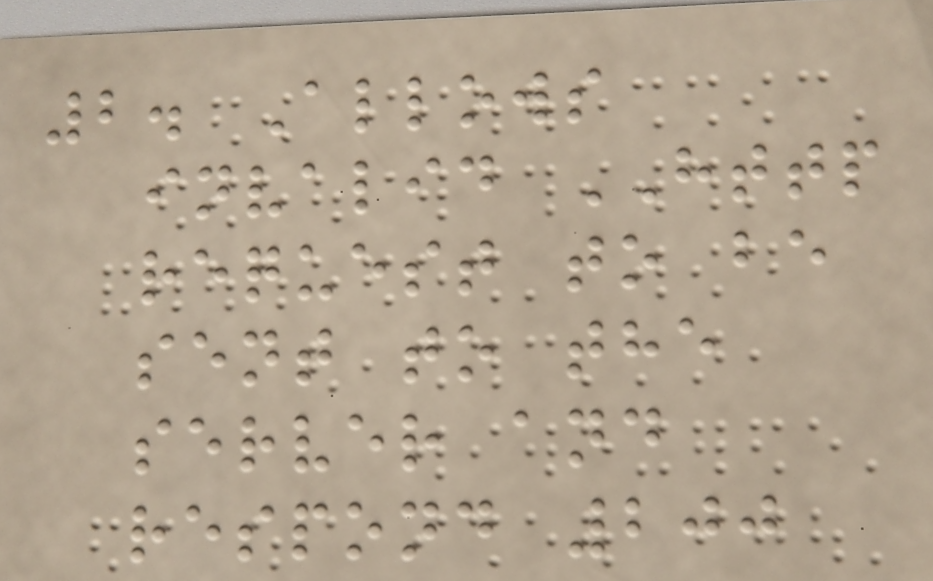2. Allows
invalid HTTP
request to be
sent to the
server and
respond 200
